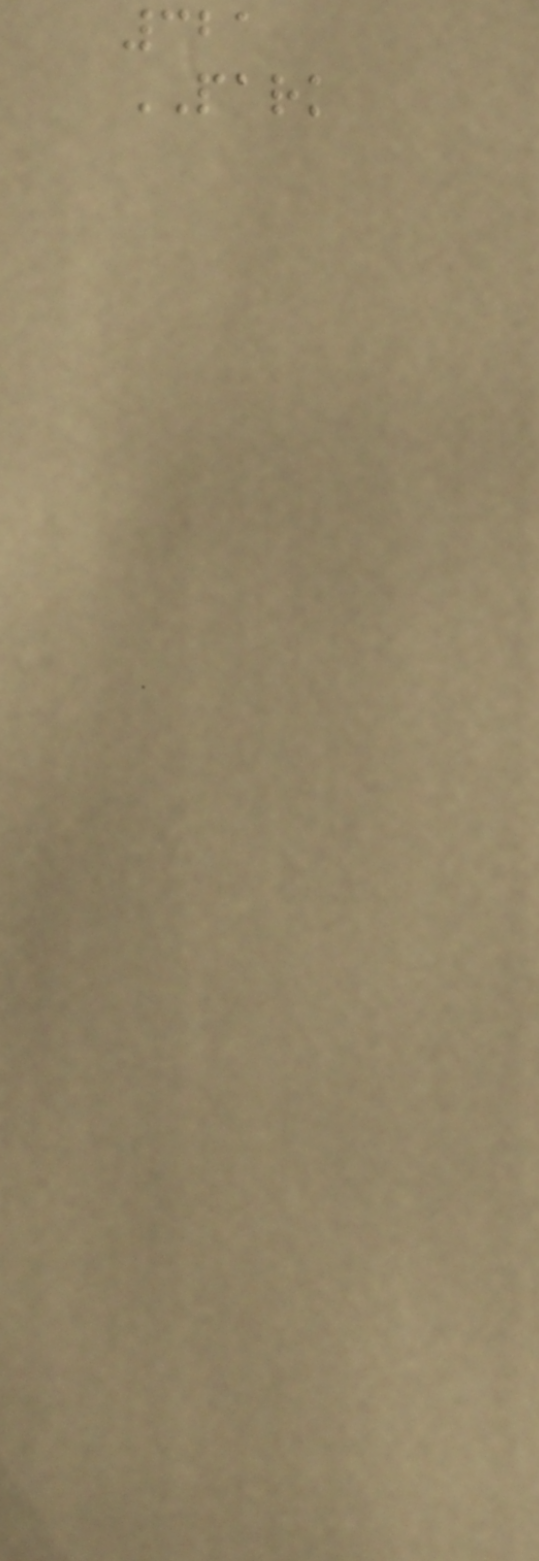321
PARK
